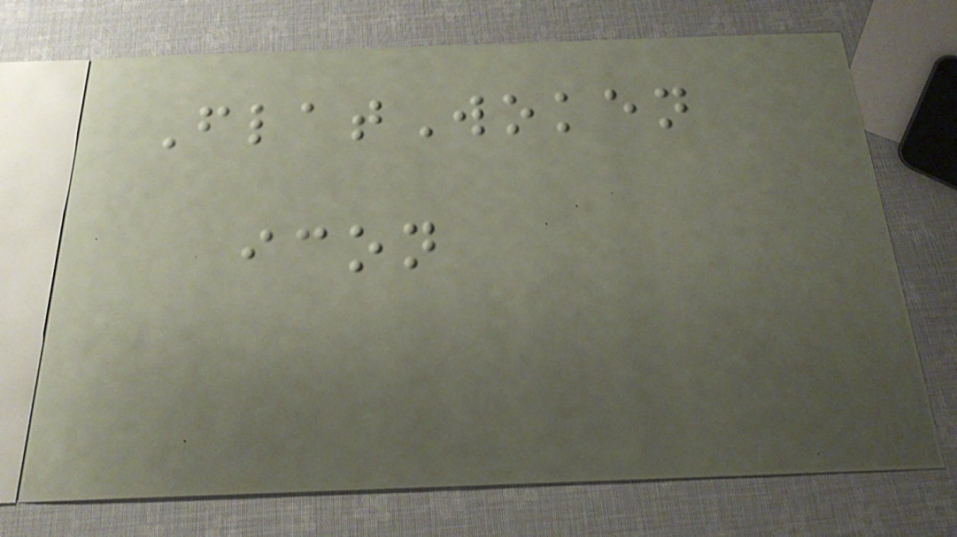FlatWoken
icon
